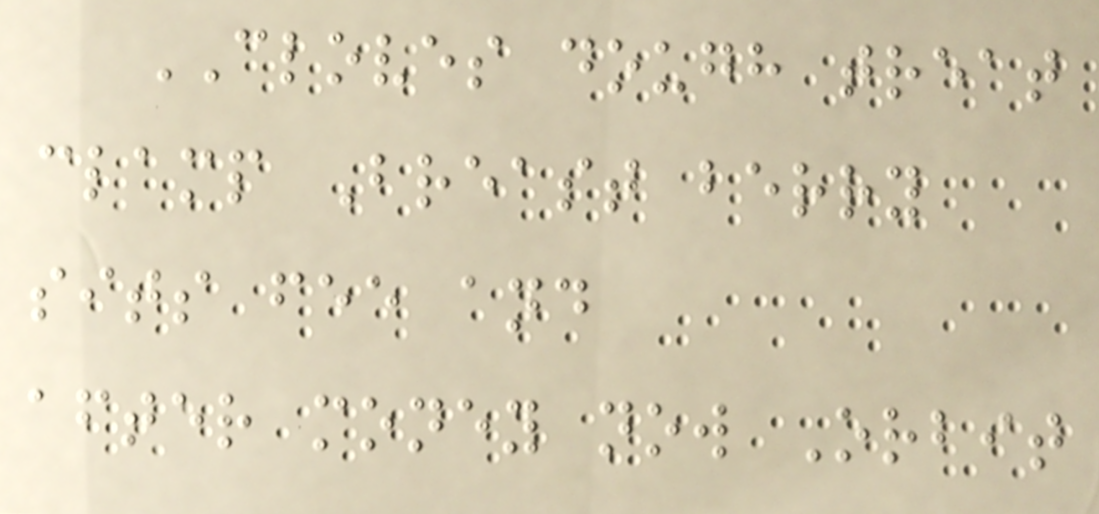CLOVES dough treat
clamp Breast berry
sits fee and
after money now Orbit
